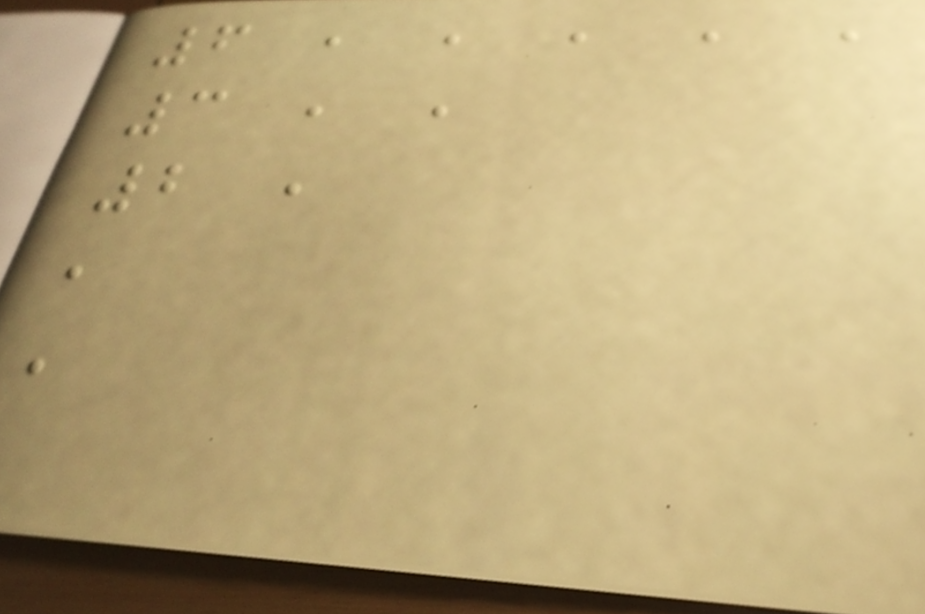6 , , , , ,
3 , ,
2 ,
,
,
